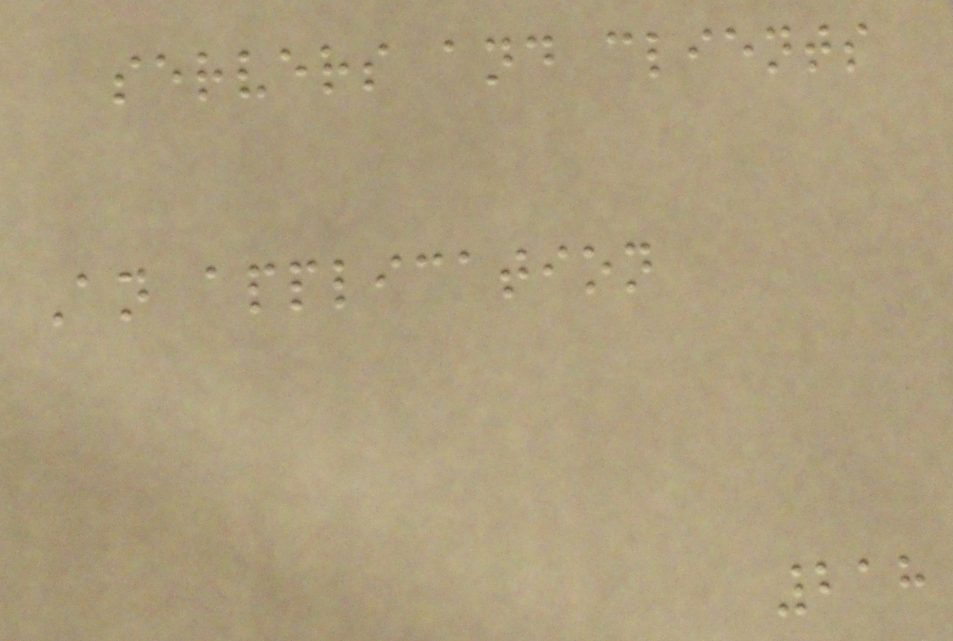servers and clients
An application
218
